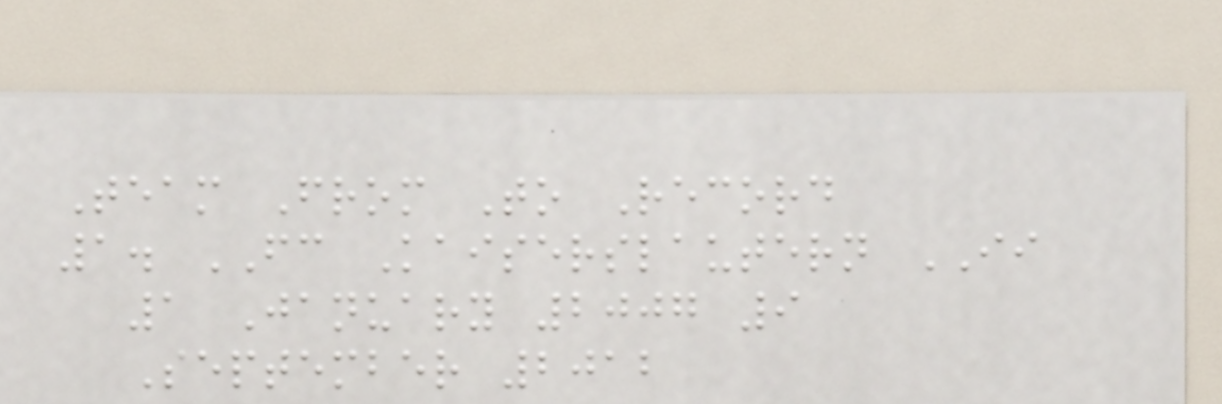Team From To Record
1. FC Kaiserslautern II
1 January 2007 9
September 2012
